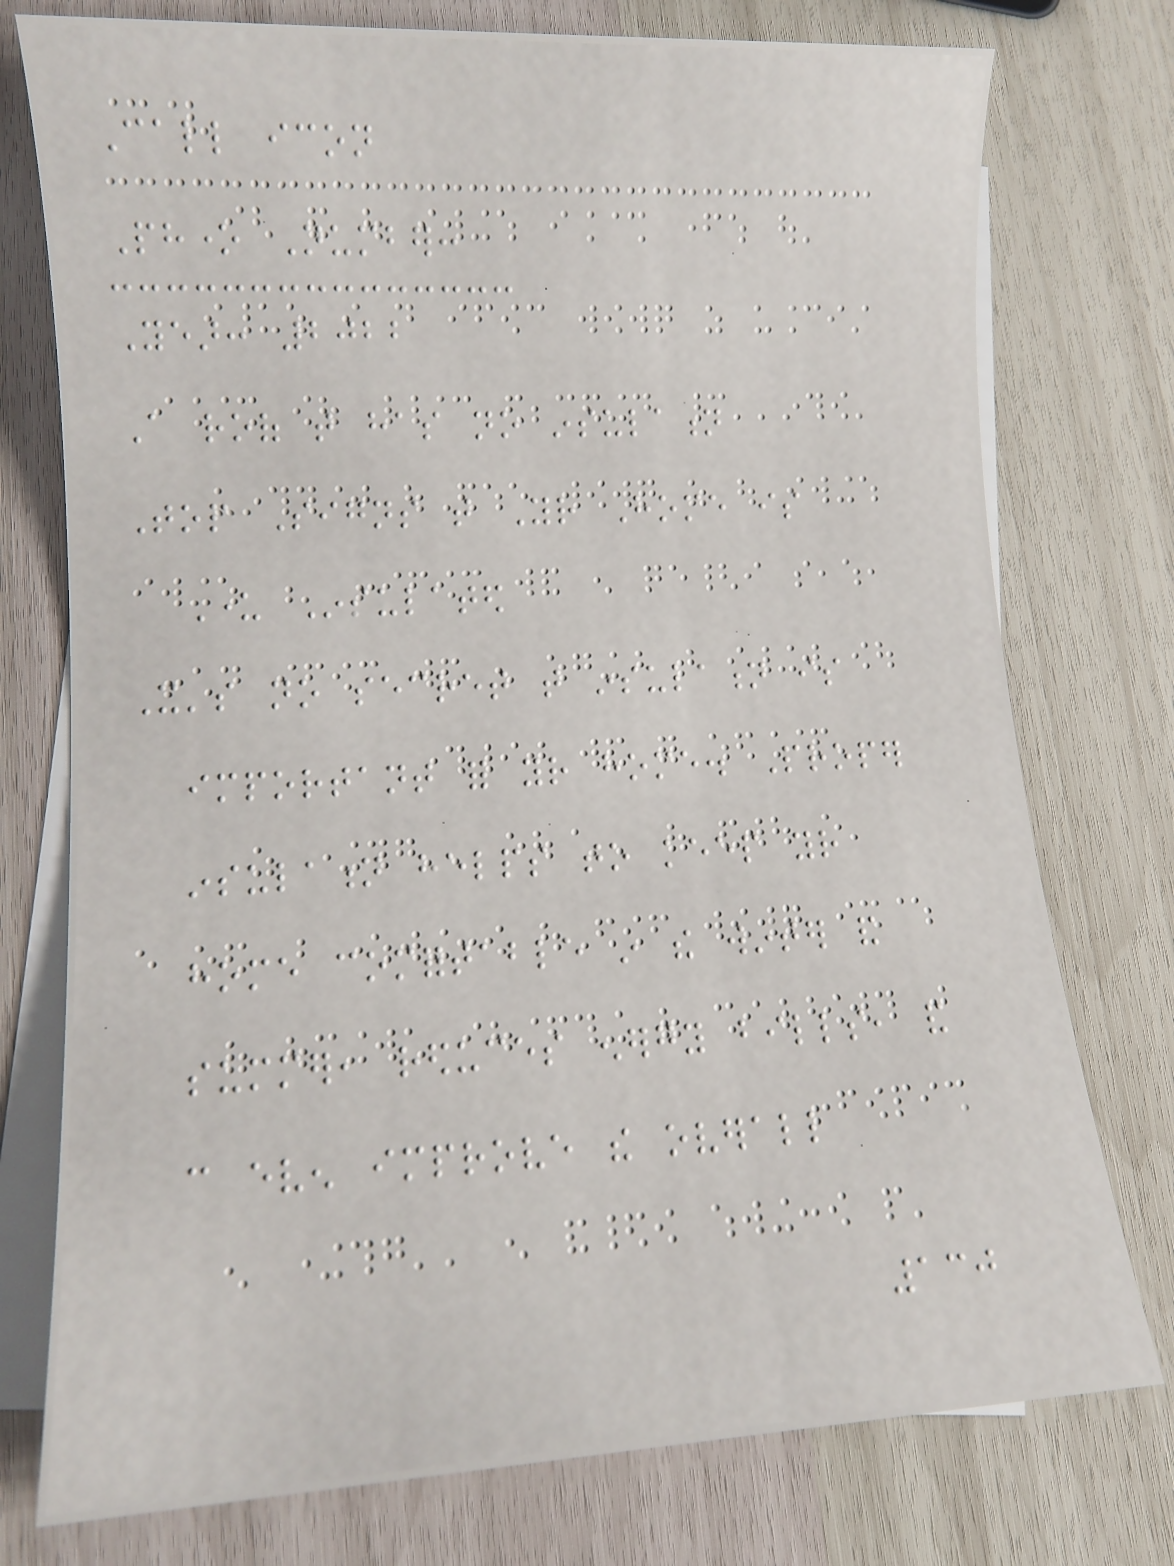Call icon
Phone Number:
Year: 2022
A roof that has no insulation
Top Signs that Your Home is
Under Insulated
It's no secret that insulation is
important for your home. Proper
insulation helps to keep your
home comfortable in the winter and
summer, reduces energy bills, and
can even improve the overall
130
